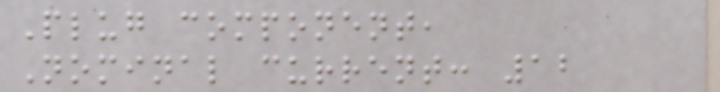Plug component,
Nominal current: 12
